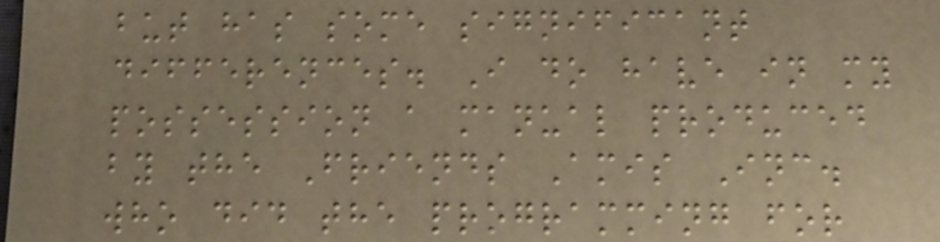but has some significant
differences. I do have in my
possession a manual produced
by the Friends Amis Inc.
who did the programming for
